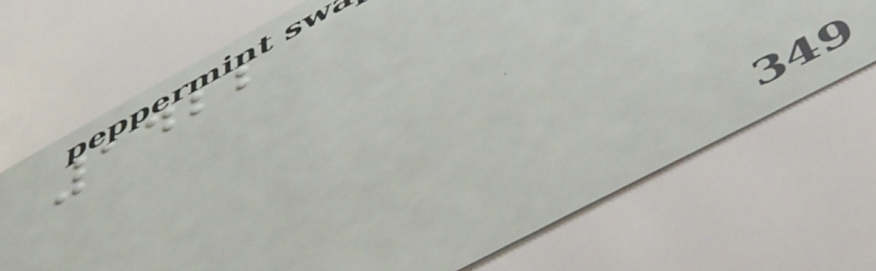1422
